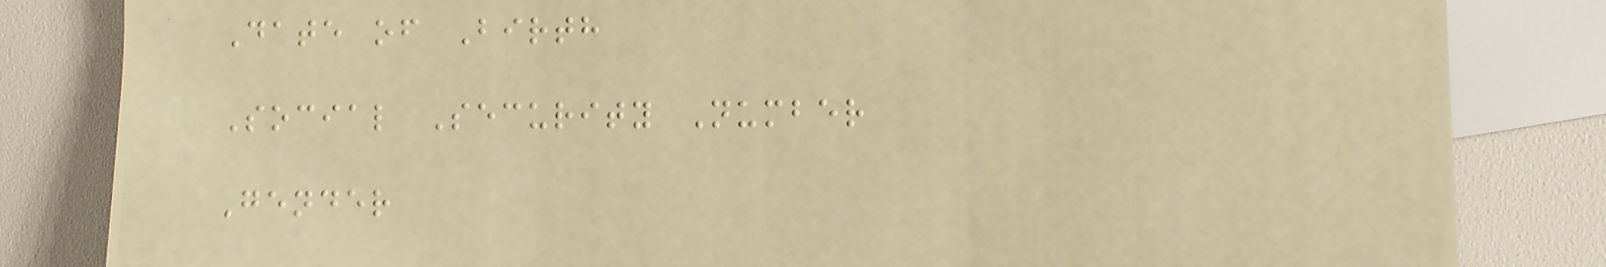Date of Birth
Social Security Number
Gender
